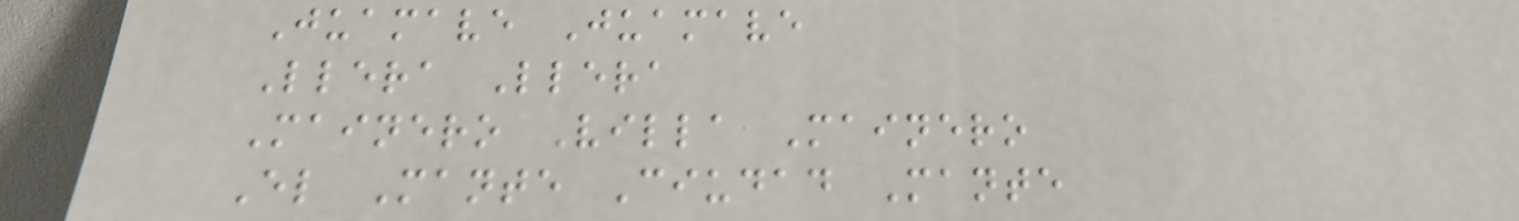Juamave Juamave
Llera Llera
Mainero Villa Mainero
El Mante Ciudad Mante
